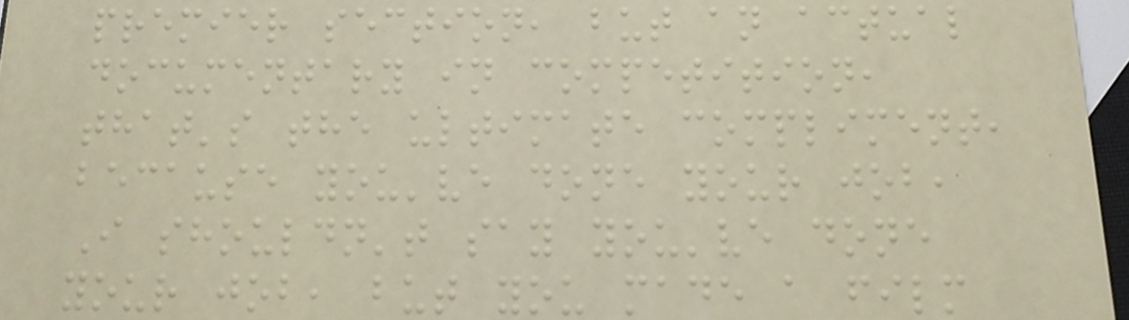premier section, but an actual
documentary in competition,
that's the ultimate compliment,
because you've done your job,
I shouldn't say you've done
your job, but you made a film
